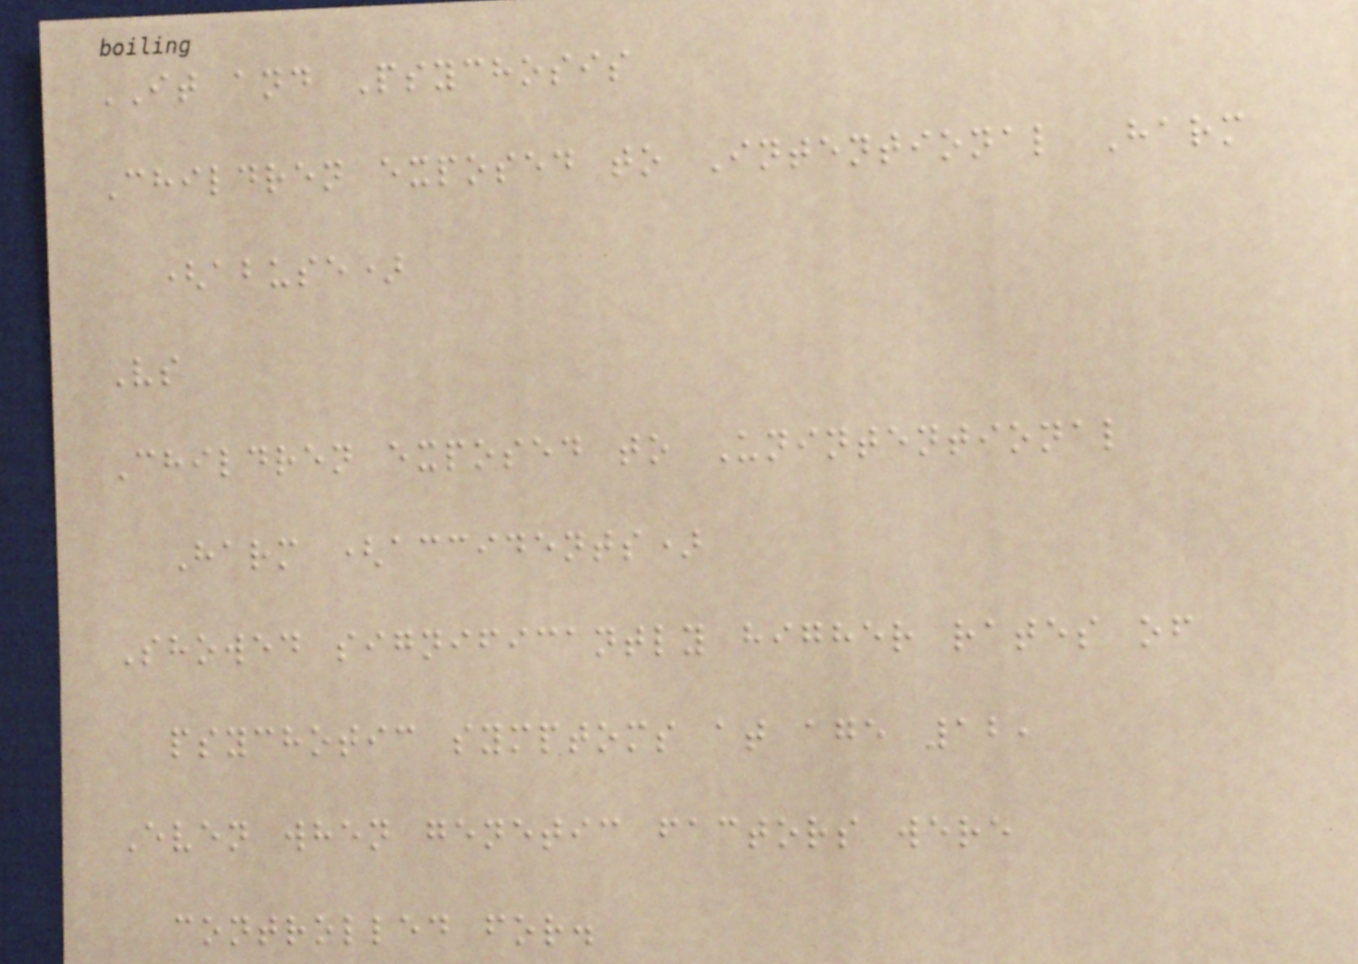IT and Psychosis
Children exposed to Intentional Harm
(abuse)
Vs
Children exposed to Unintentional
Harm (accidents)
Showed significantly higher rates of
psychotic symptoms at age 12,
Even when genetic factors were
controlled for.
